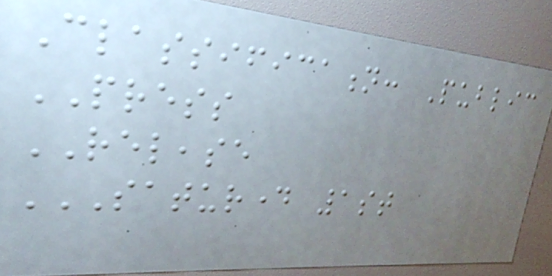Classification: Public
PRESS
RELEASE
SATURDAY 1ST
